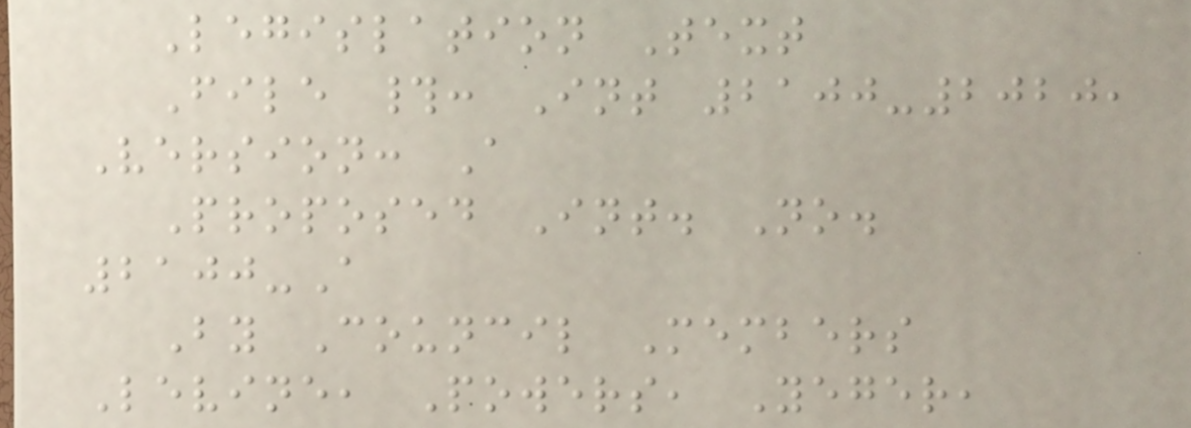Legislation Text
File #: Int 2100-2020,
Version: A
Proposed Int. No.
2100-A
By Council Members
Levine, Powers, Yeger,
